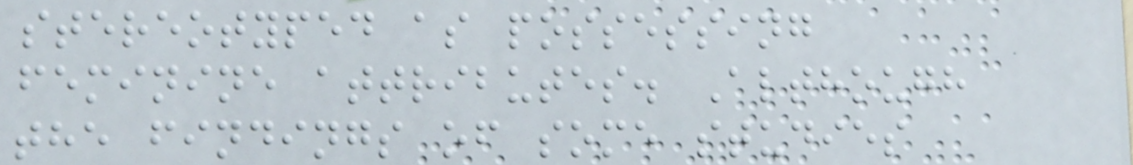stereotyped as possessing
feminine attributes. Although
the findings of some studies
